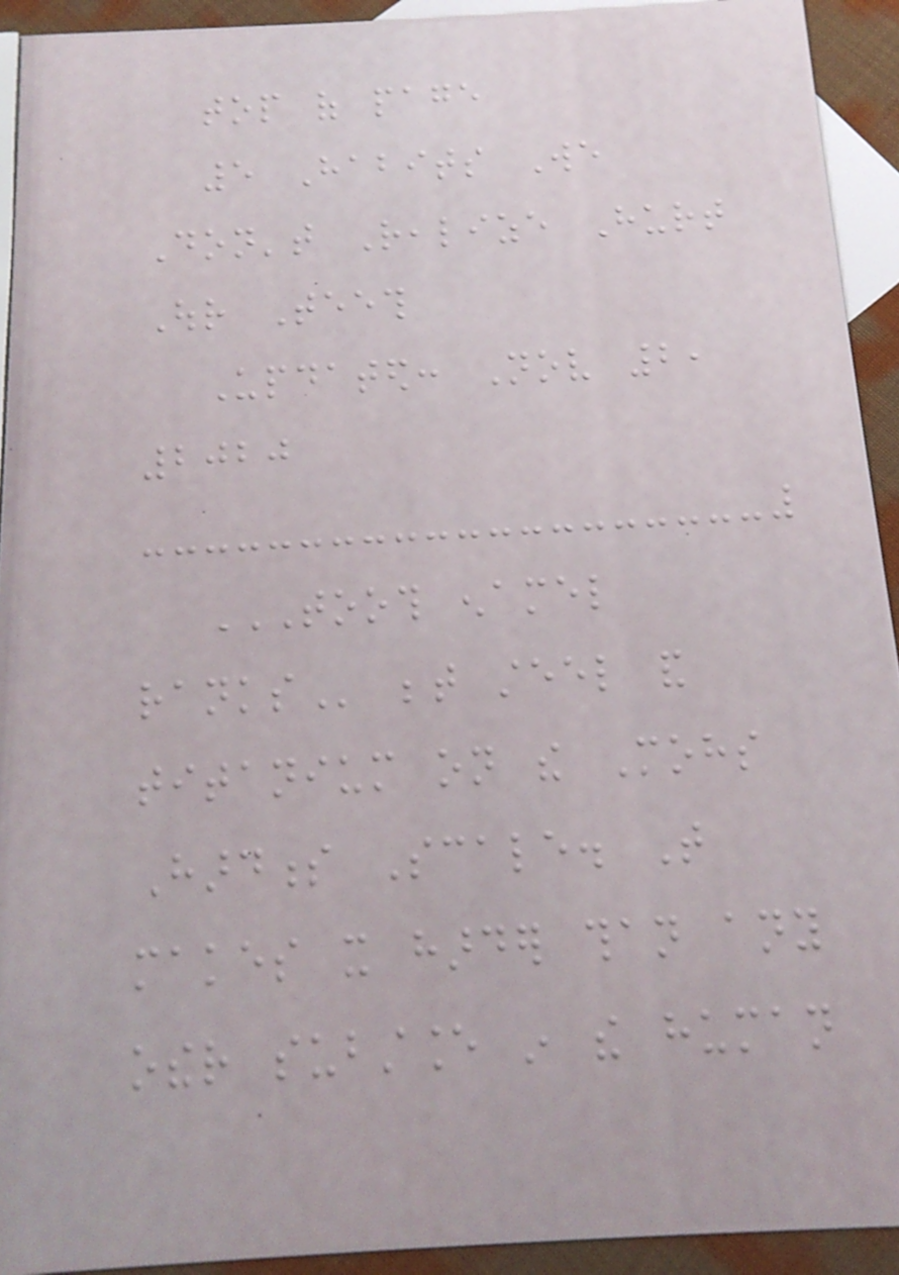top of page
5 Habits We
Don't Realize Hurt
Our Teeth
Updated: Nov 2,
2020
TOOTH ENAMEL
RANKS between steel and
titanium on the Mohs
Hardness Scale. That
makes it harder than any
other substance in the human
